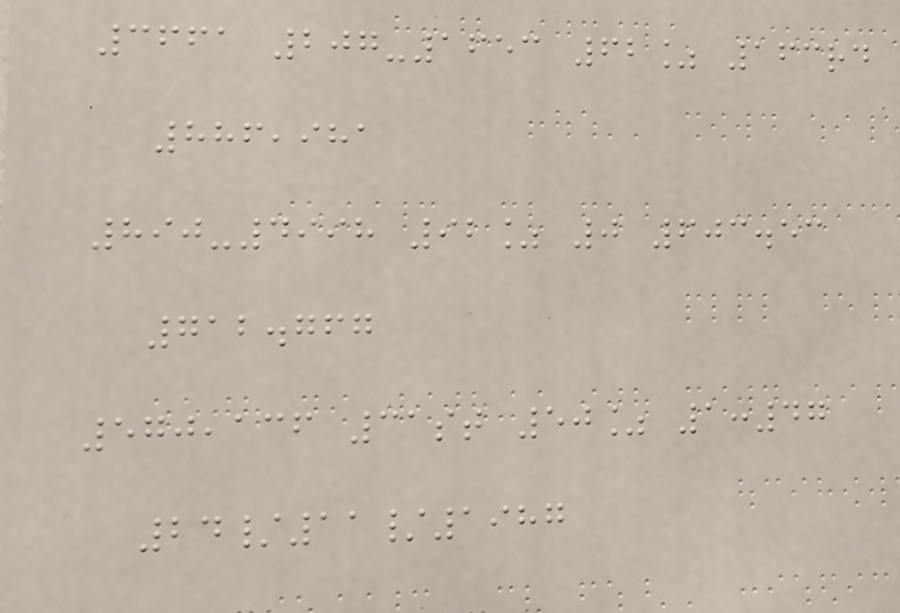3661 207-1653 62% 163rd
886,981
890-4998 92% 0 603.53
712.767
570,136 31st 50% 1:47
24/11/1987
